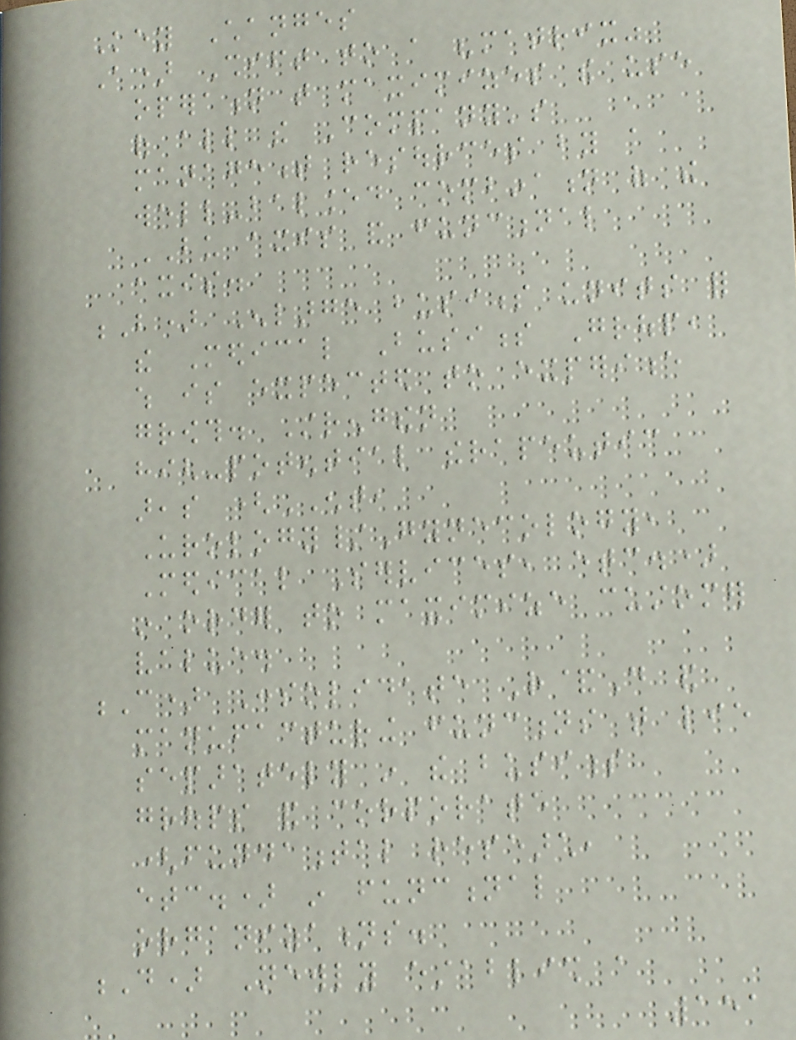Key Changes
A) Shift to a "matrix"
operation that maximizes the use
of all the Company's
management resources by a
well-balanced combination of the
BU axis and functional
axis.
B) Enlarge business units for
the Medical Business Group,
which is expected to experience
growth. Strengthen
high-potential therapeutic
areas (ENT,
Urology/Gynecology,
Medical Services, etc.)
in order to maximize customer
value.
C) Consolidate R&D and
manufacturing functions that lie
separately in the business
groups and corporate
(fundamental research,
etc.) in functional
organizations.
D) Newly establish a
151
